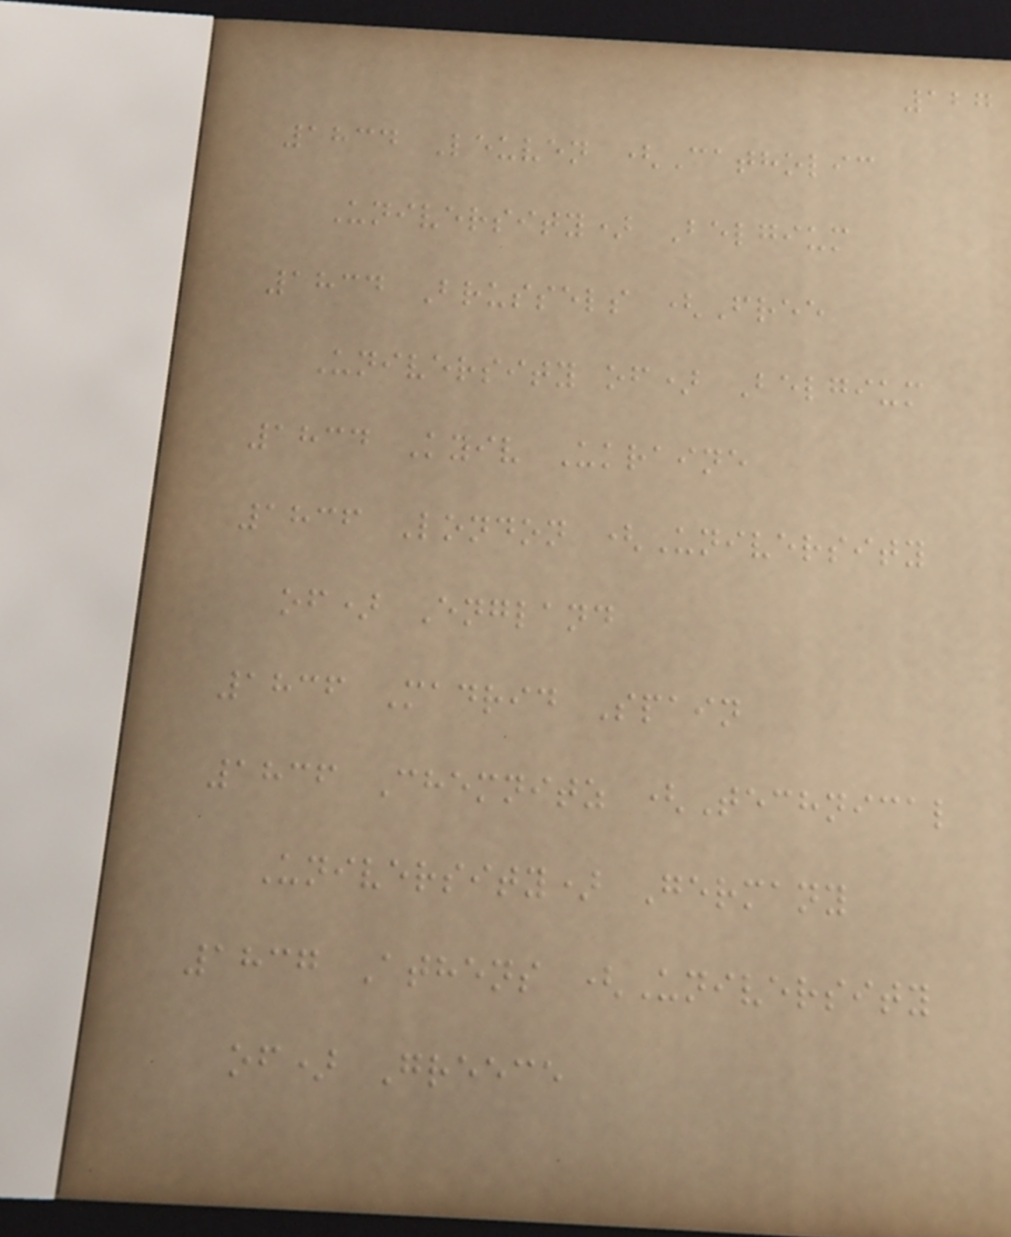127
1834 Leuven (Catholic
University) Belgium
1834 Brussels (Free
University of) Belgium
1834 Kyiv Ukraine
1836 London (University
of) England
1836 Madrid Spain
1836 Chemnitz (Technical
University) Germany
1837 Athens (University
of) Greece
